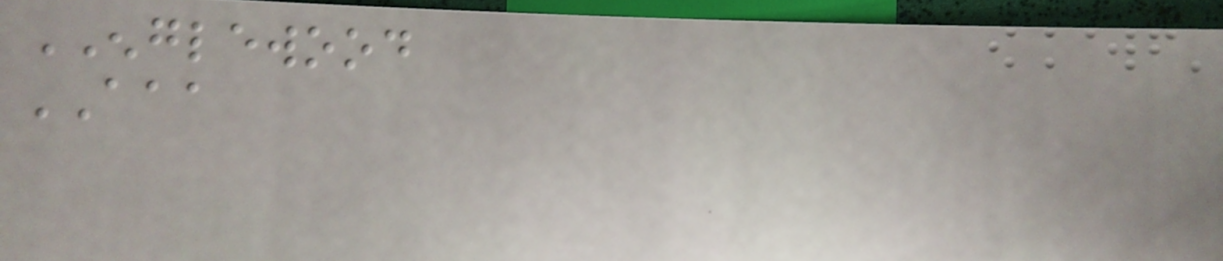ENGLEWOOD
AAA
